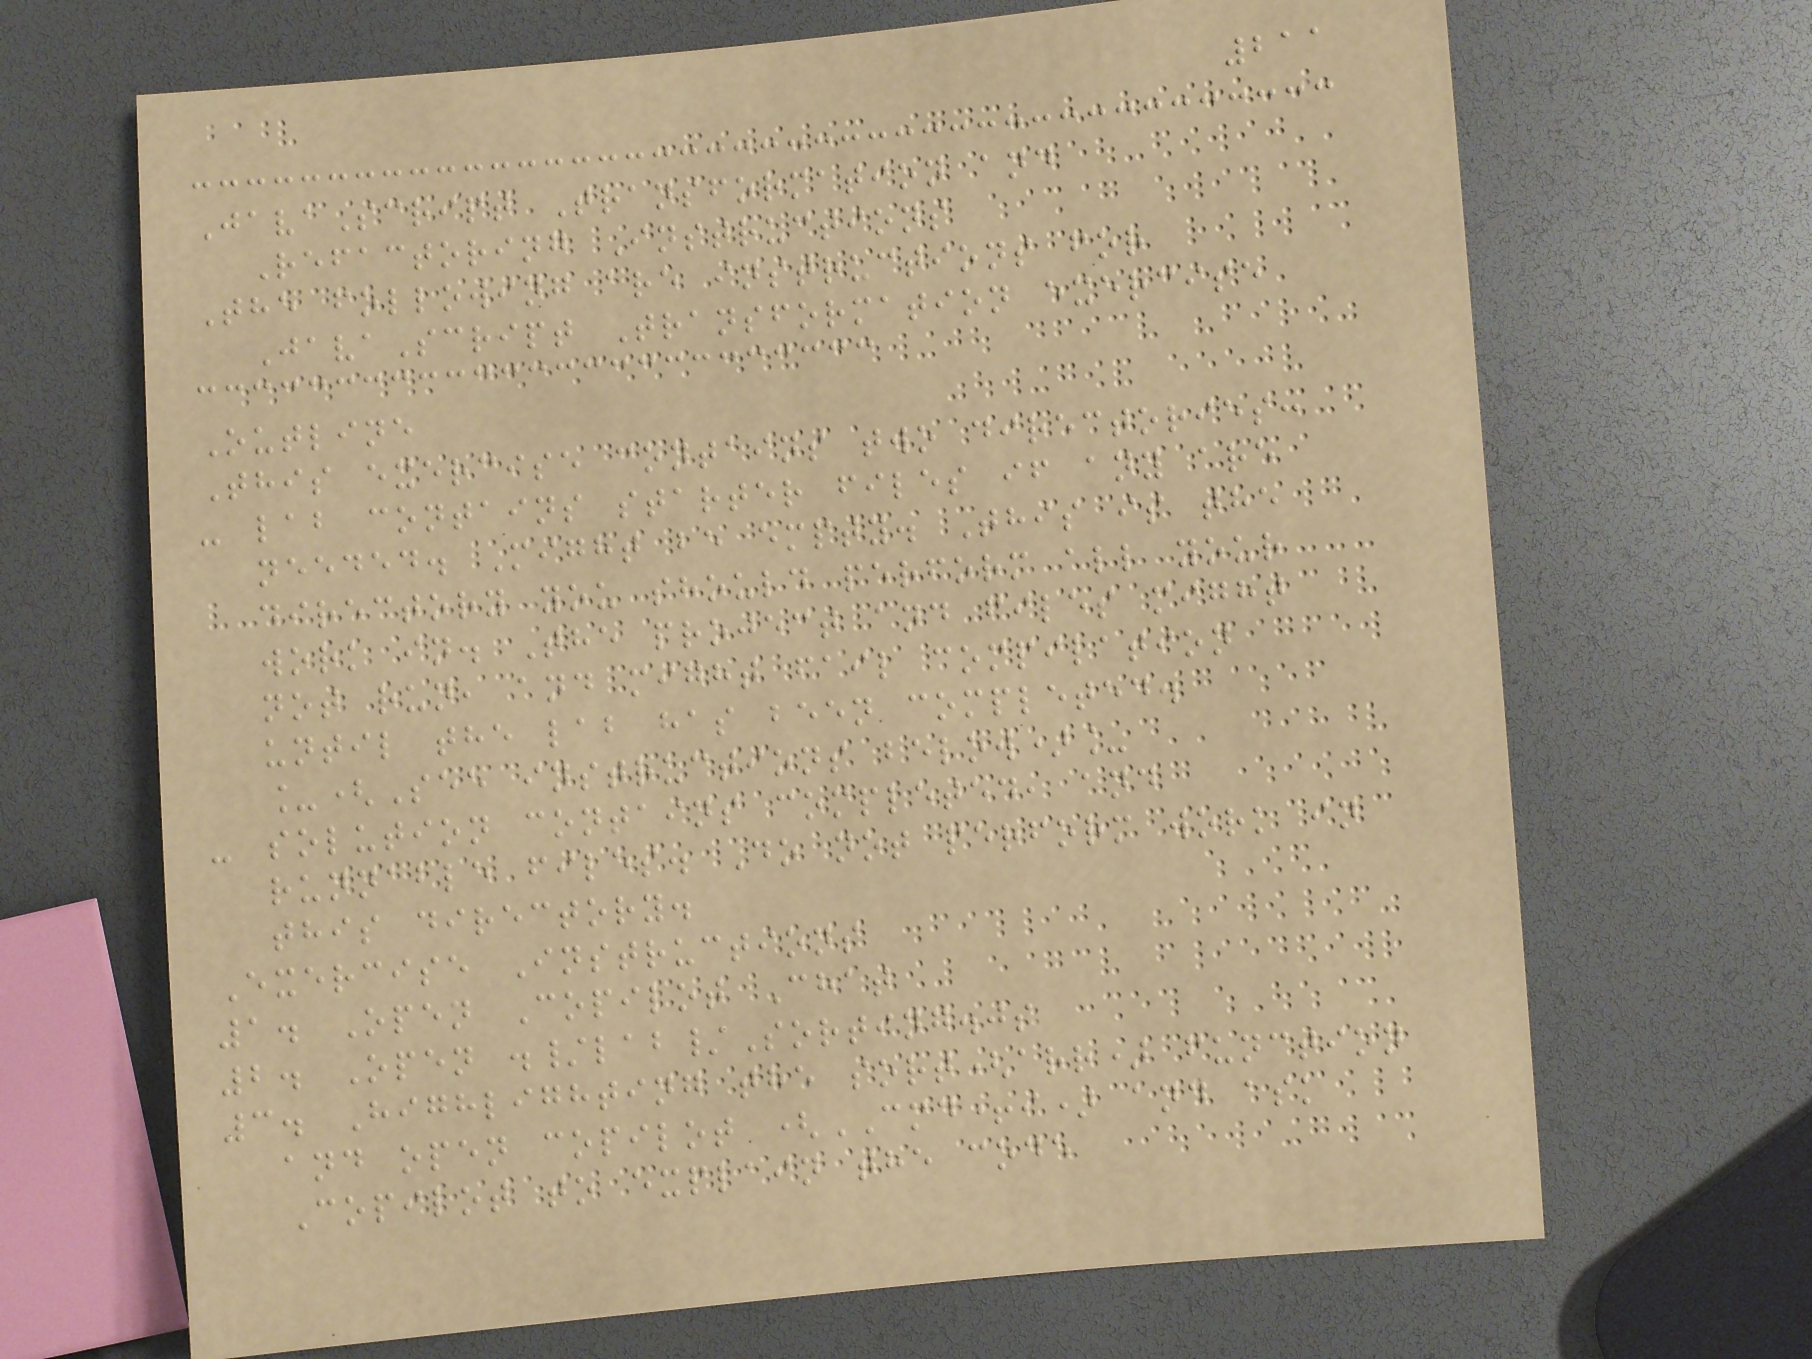211
JavaScript Transformation and
Refactoring Instructions
The following are instructions for
JavaScript Transformation exercise
Outline
This exercise contains two directories:
- lab contains starter files if any are
needed. Might be empty. This is the
directory you should perform all your
work in. The project and files might
not run, and might fail compilation
until the lab has been completed.
_(See instructions below)_
- solution contains completed, and
runnable files. Do not perform work in
this directory.
Exercise Instructions
1. Open Copilot Chat
2. Open ./lab/Sorting.js
3. Highlighting the sort(arr) function
and open copilot (CMD+i) and ask
Copilot to explain the code
